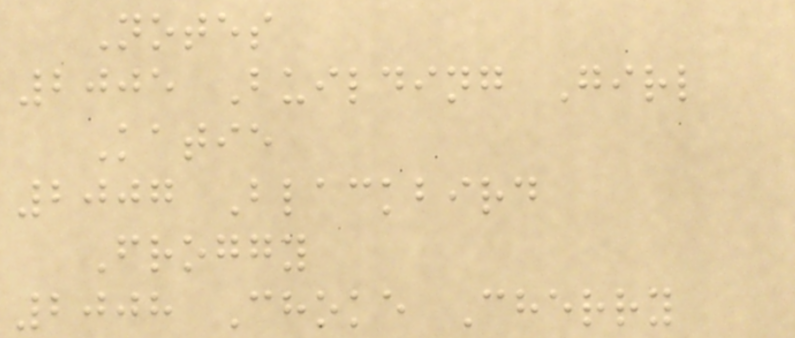Notes
2005 Building Girl
Katie
2007 Blackbird
Froggy
2008 Choke Cherry
